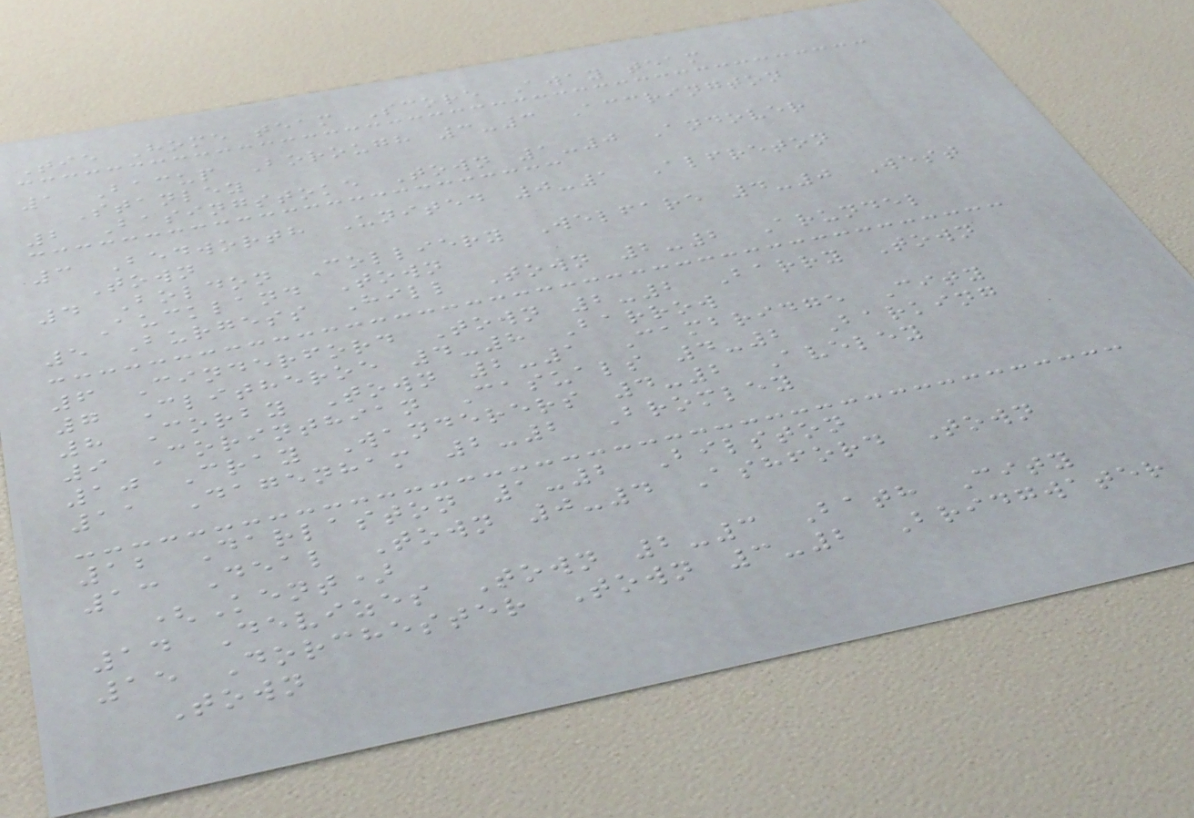Tie Home team Score Away team
1 Bacup Borough 3-3 Accrington
Stanley
2 Basingstoke Town 1-0 Andover
3 Bedworth United 0-1 Alfreton
Town
4 Boldon Colliery Welfare 4-0 West
Auckland Town
5 Burgess Hill Town 2-2 Arundel
6 Cinderford Town 2-2 Barry Town
7 Clitheroe 4-8 Barrow
8 Corby Town 2-1 Cambridge City
9 Corinthian Casuals 4-2 Barking
10 Cray Wanderers 4-2 Aveley
11 Dagenham 2-2 Bromley
12 Darlaston 1-2 Bilston
13 Deal Town 0-4 Ashford Town
(Kent)
14 Devizes Town 2-3 Bath City
15 Dorchester Town 3-2 Bridgwater
Town
